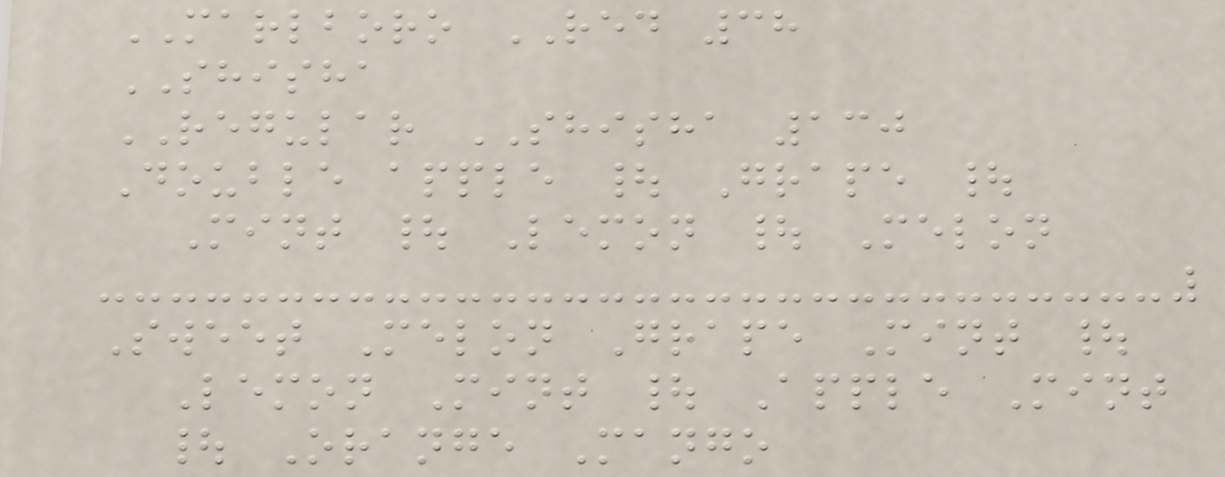MARLBORO RED 38
SHISHA
REGULAR SHISHA 130
Double apple | Grape |
Mint | Lemon | Melon
Sweet Melon Grape Mint |
Lemon Mint | Apple Mint
| Orange Mango
